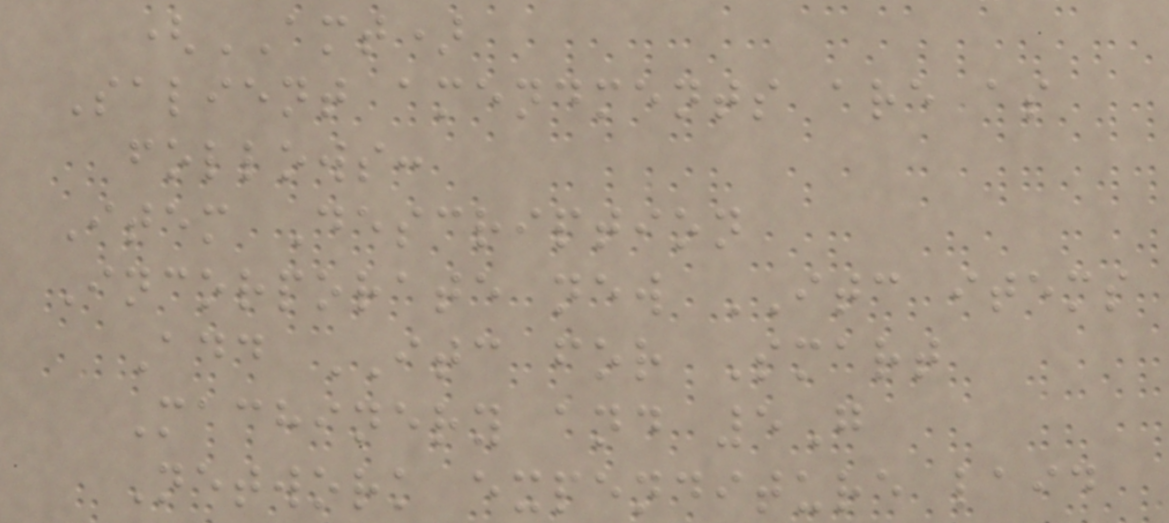(AMT)
Salient amendments are as
follows:
Item Description
Incorporate new ITC items
Add ITC for Smart
Machinery and 5G
Network expenditure laid
